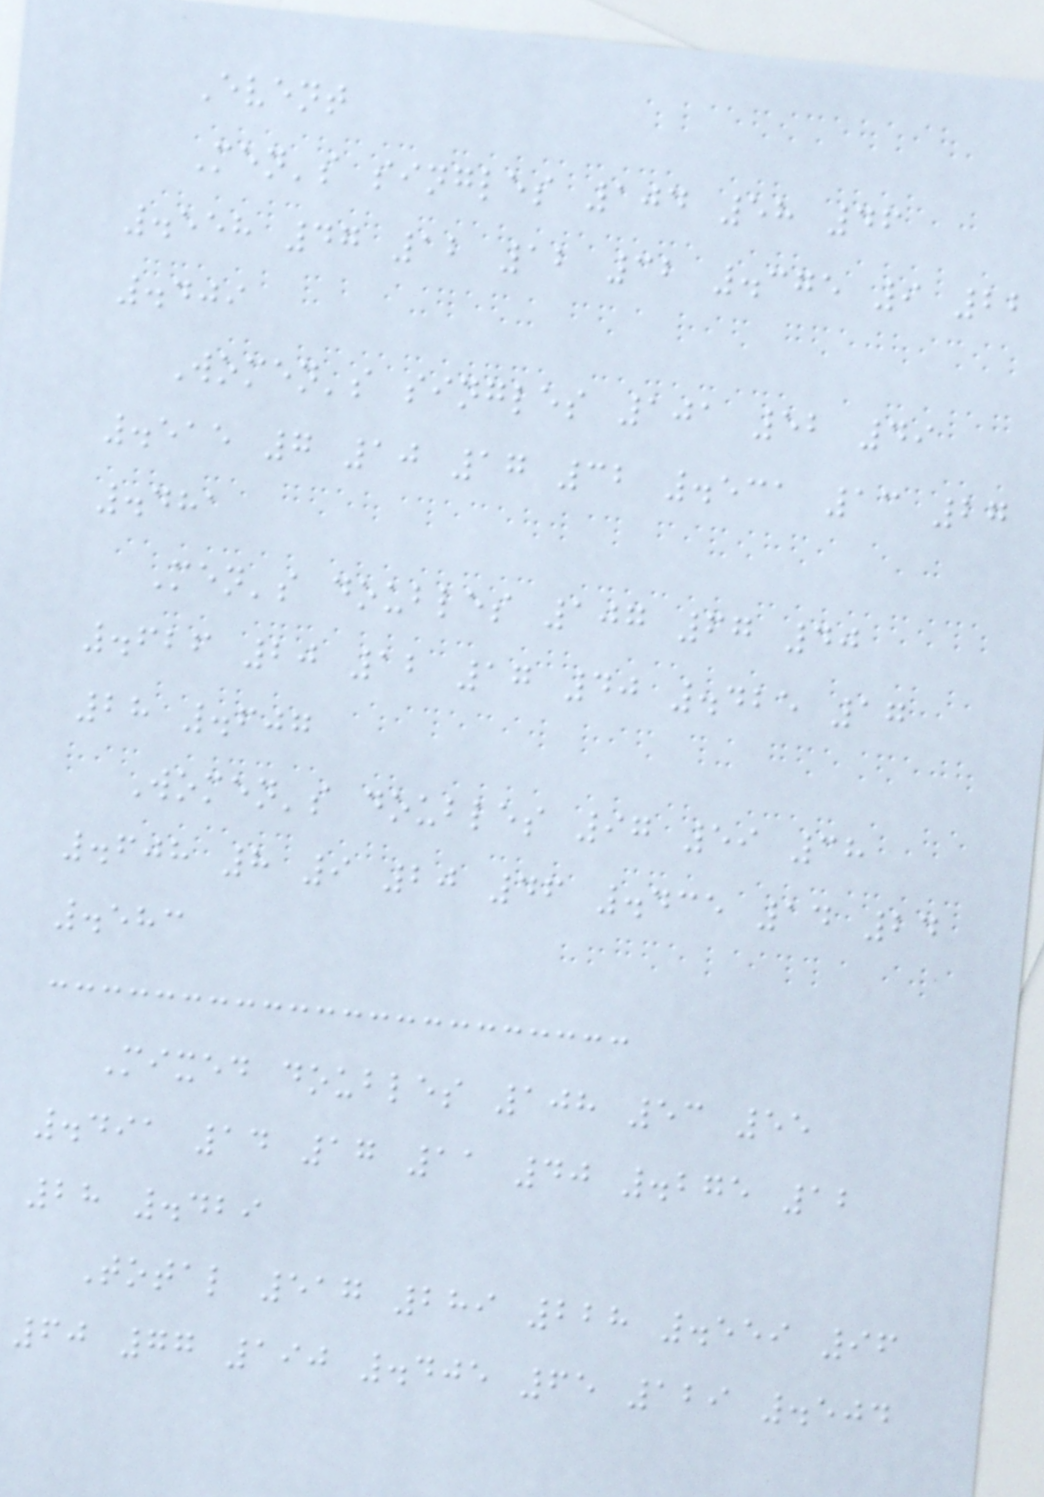Event
Men's singles 104 58 46
.558 47 12 12 32 .375 9 22
.409
Women's singles 101 52 49
.515 7 10 17 32 .531 13 27
.481
Men's doubles 107 67 40
.626 20 12 17 40 .425 17
28 .607
Women's doubles 97 59 38
.608 8 9 20 46 .435 14 24
.583
Mixed doubles 108 53 55
.491 14 17 11 40 .275 12
28 .429
Total 517 289 228 .559 96
60 77 190 .405 65 129 .504
